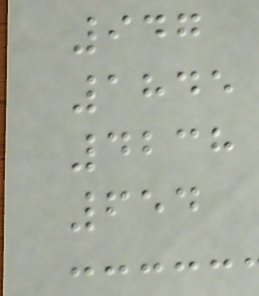947
1845
4238
654
